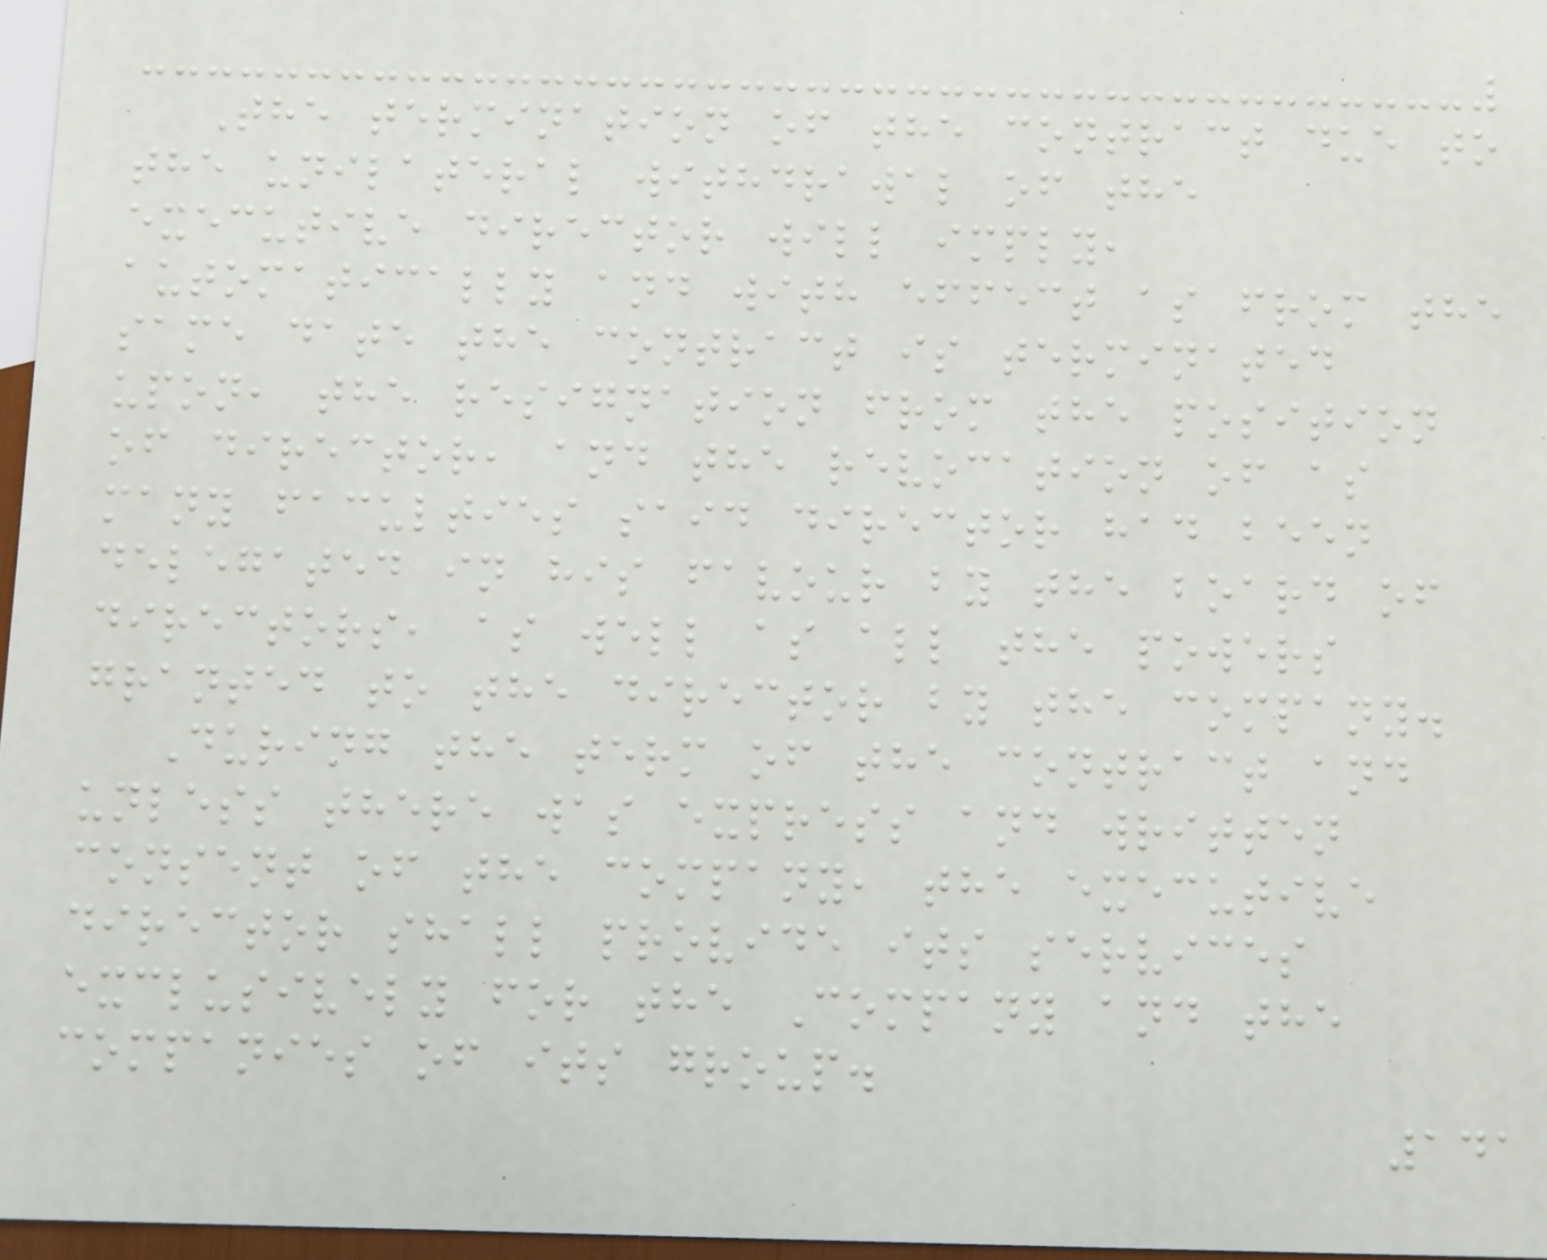The termination of the contract due to
the unilateral withdrawal of the
executive director will imply,
automatically and with effect as from the
same date the contract is terminated
upon, the resignation from the position
of director, and the revocation of as
many faculties said director had been
delegated in his favour by the board of
directors, as well as all the powers
granted to the director by the company.
During the term of the contract and
unless there was express and written
consent of the company, the executive
director shall provide its services
exclusively for the Company and the
companies of its group.
141
